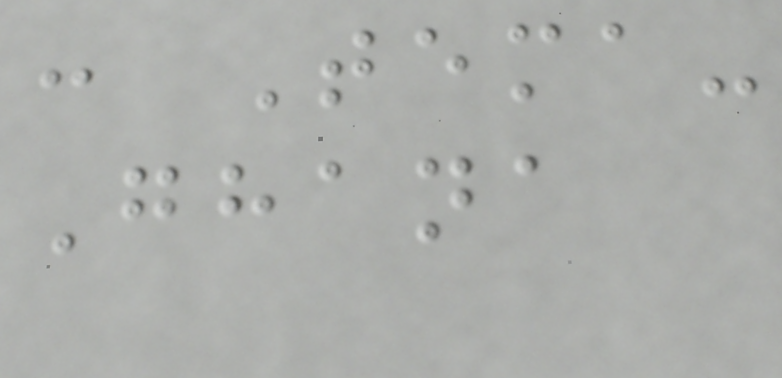: Tema-
Ghana
